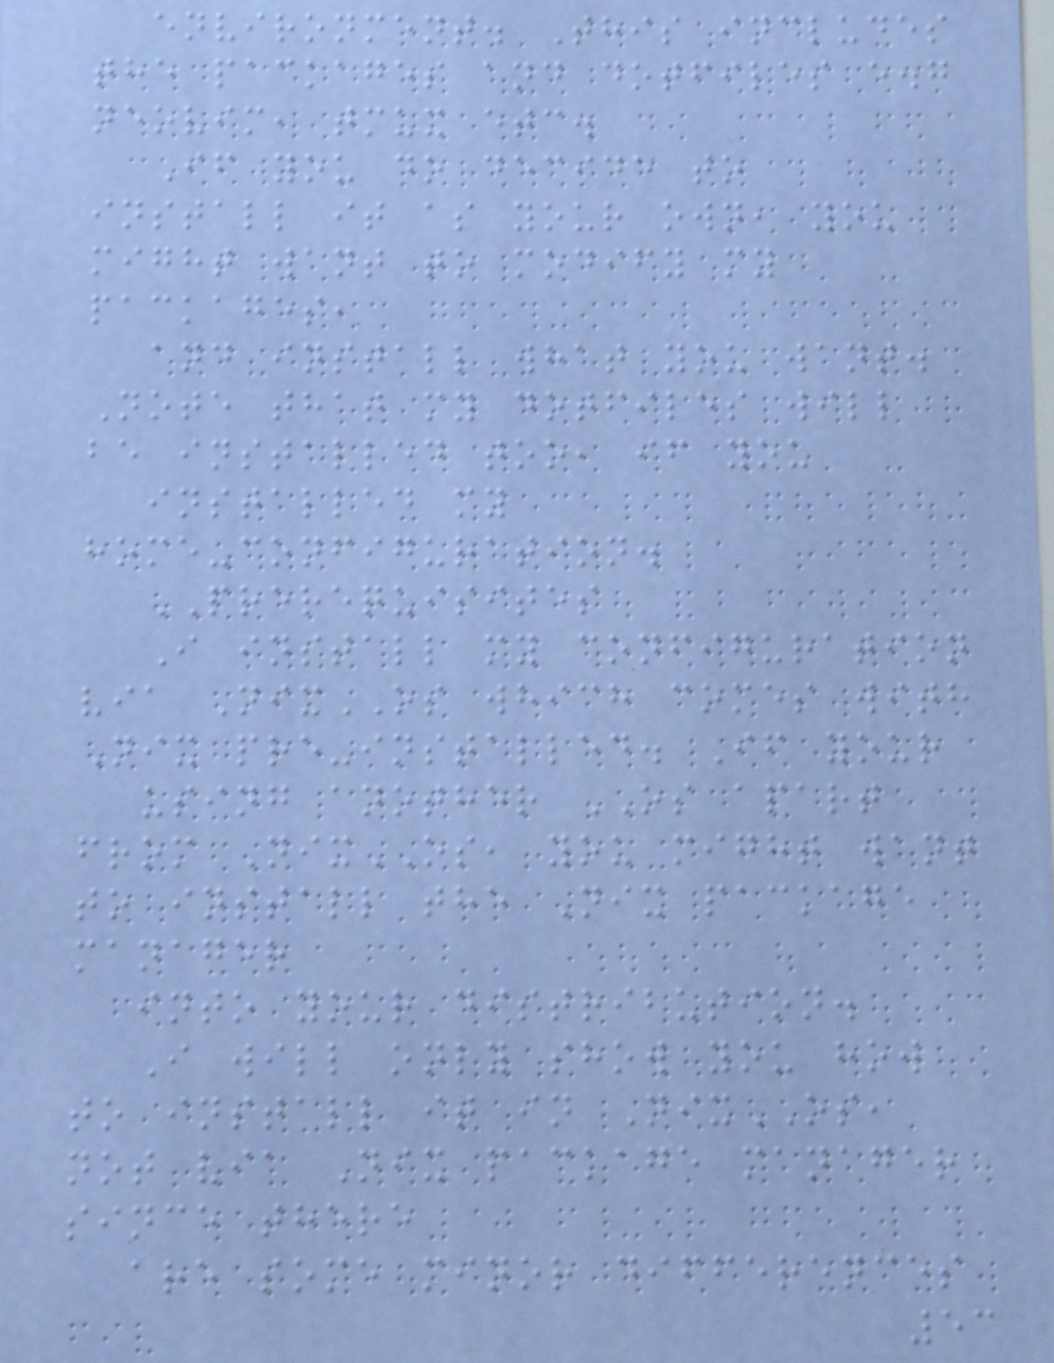environment. This includes
the packages and dotfiles e.g
neovim, tmux etc.
If you do decide to
install it as your own, you
might want to modify my
packages,
and install what you want.
Note that my dotfiles will
be installed too, if you
installed my
home-configuration.
PREREQUISITES
I install my configuration
via NixOS which comes with
Nix pre-installed. If your
using another OS apart
from NixOS, you might want
to install the Nix package
manager
into your distribution.
I will only show you how
to install it in NixOS,
not via Nix package manager
since there
are some minor differences
53
